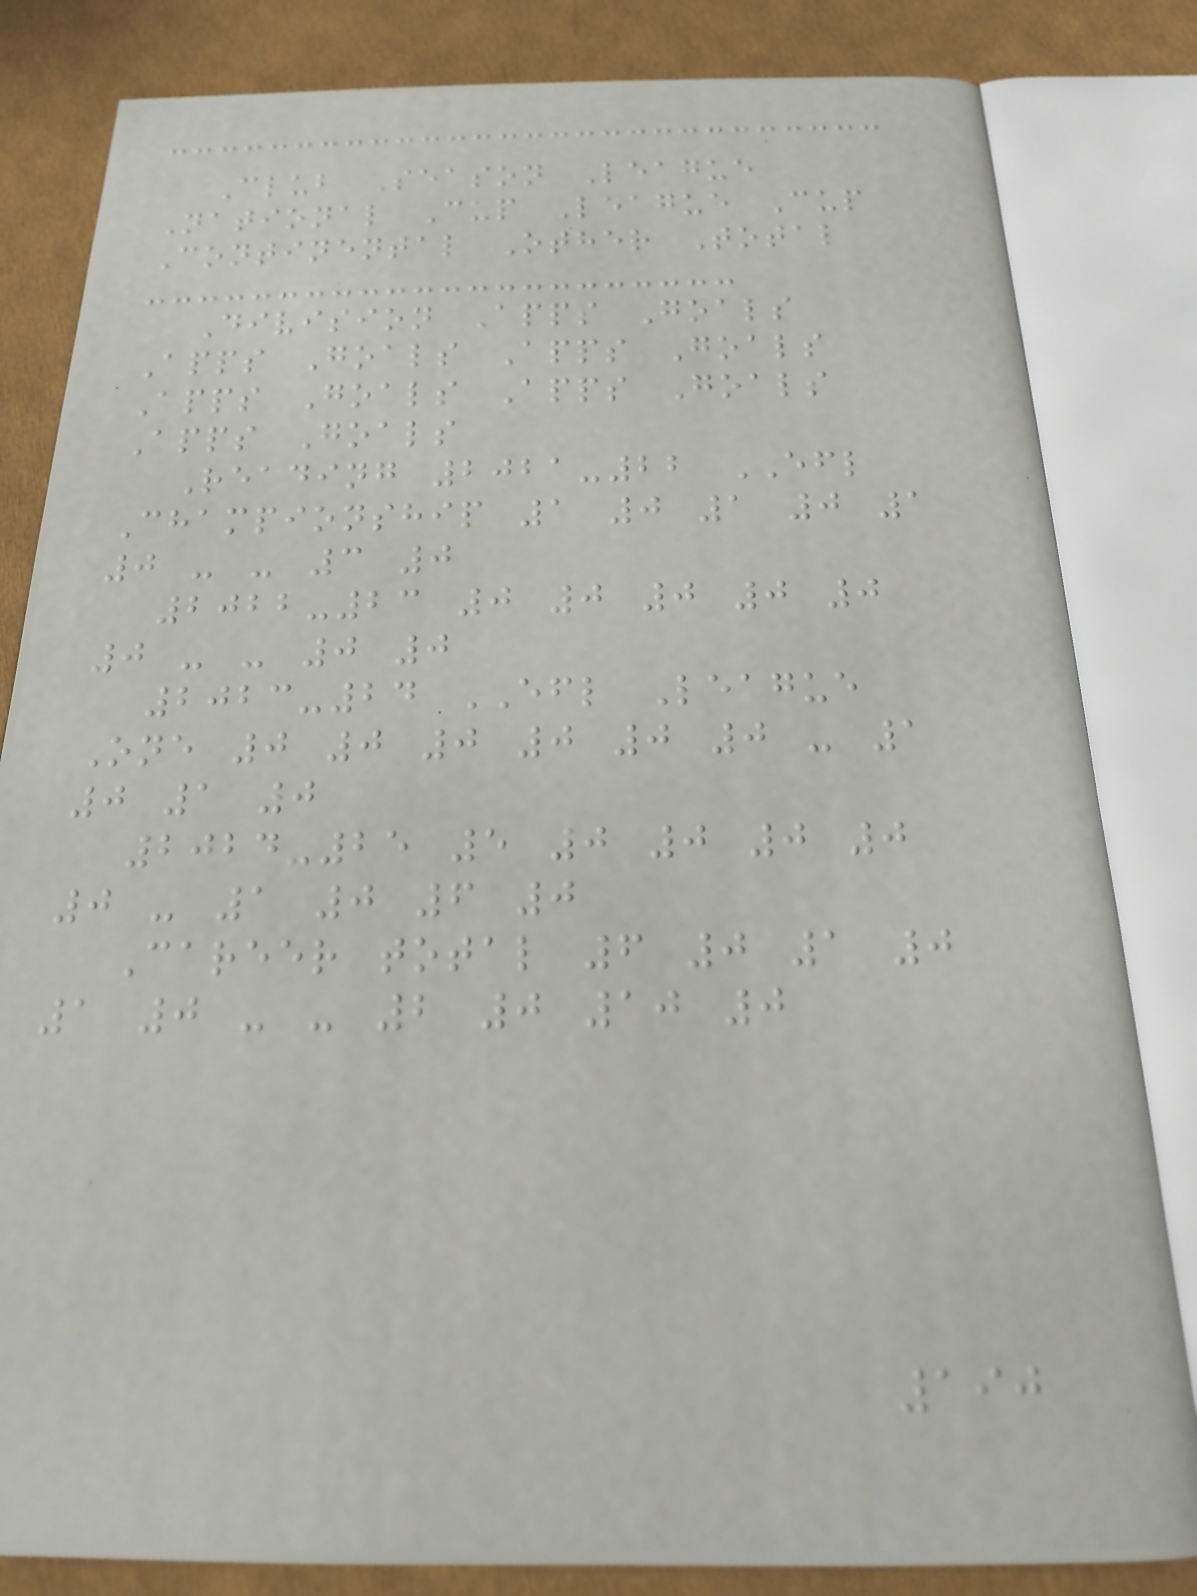Club Season League
National Cup League Cup
Continental Other Total
Division Apps Goals
Apps Goals Apps Goals
Apps Goals Apps Goals
Apps Goals
Reading 2021-22 EFL
Championship 1 0 1 0 1
0 - - 3 0
2022-23 0 0 0 0 0
0 - - 0 0
2023-24 EFL League
One 0 0 0 0 0 0 - 1
0 1 0
2024-25 5 0 0 0 0
0 - 1 0 6 0
Career total 6 0 1 0
1 0 - - 2 0 10 0
190
